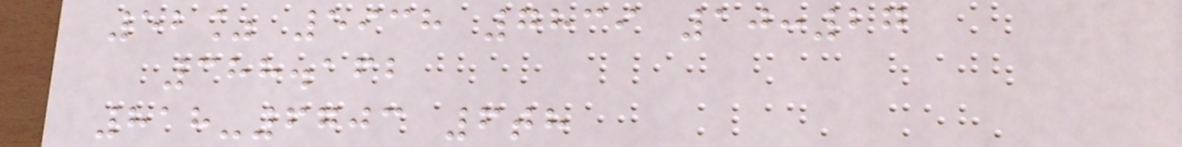52% 5938 7839 10:27
388.162
818-6703 6th
